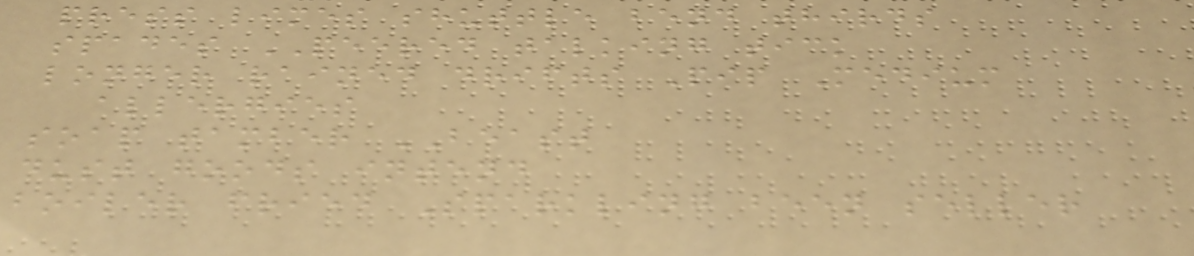press limes shuttle bend thirds
spades PEERED talking tick
longer rained drifts Pip Medium
allergies
soap tamber BEAST
dust goods intend
boiler fried Sparkling been seller
